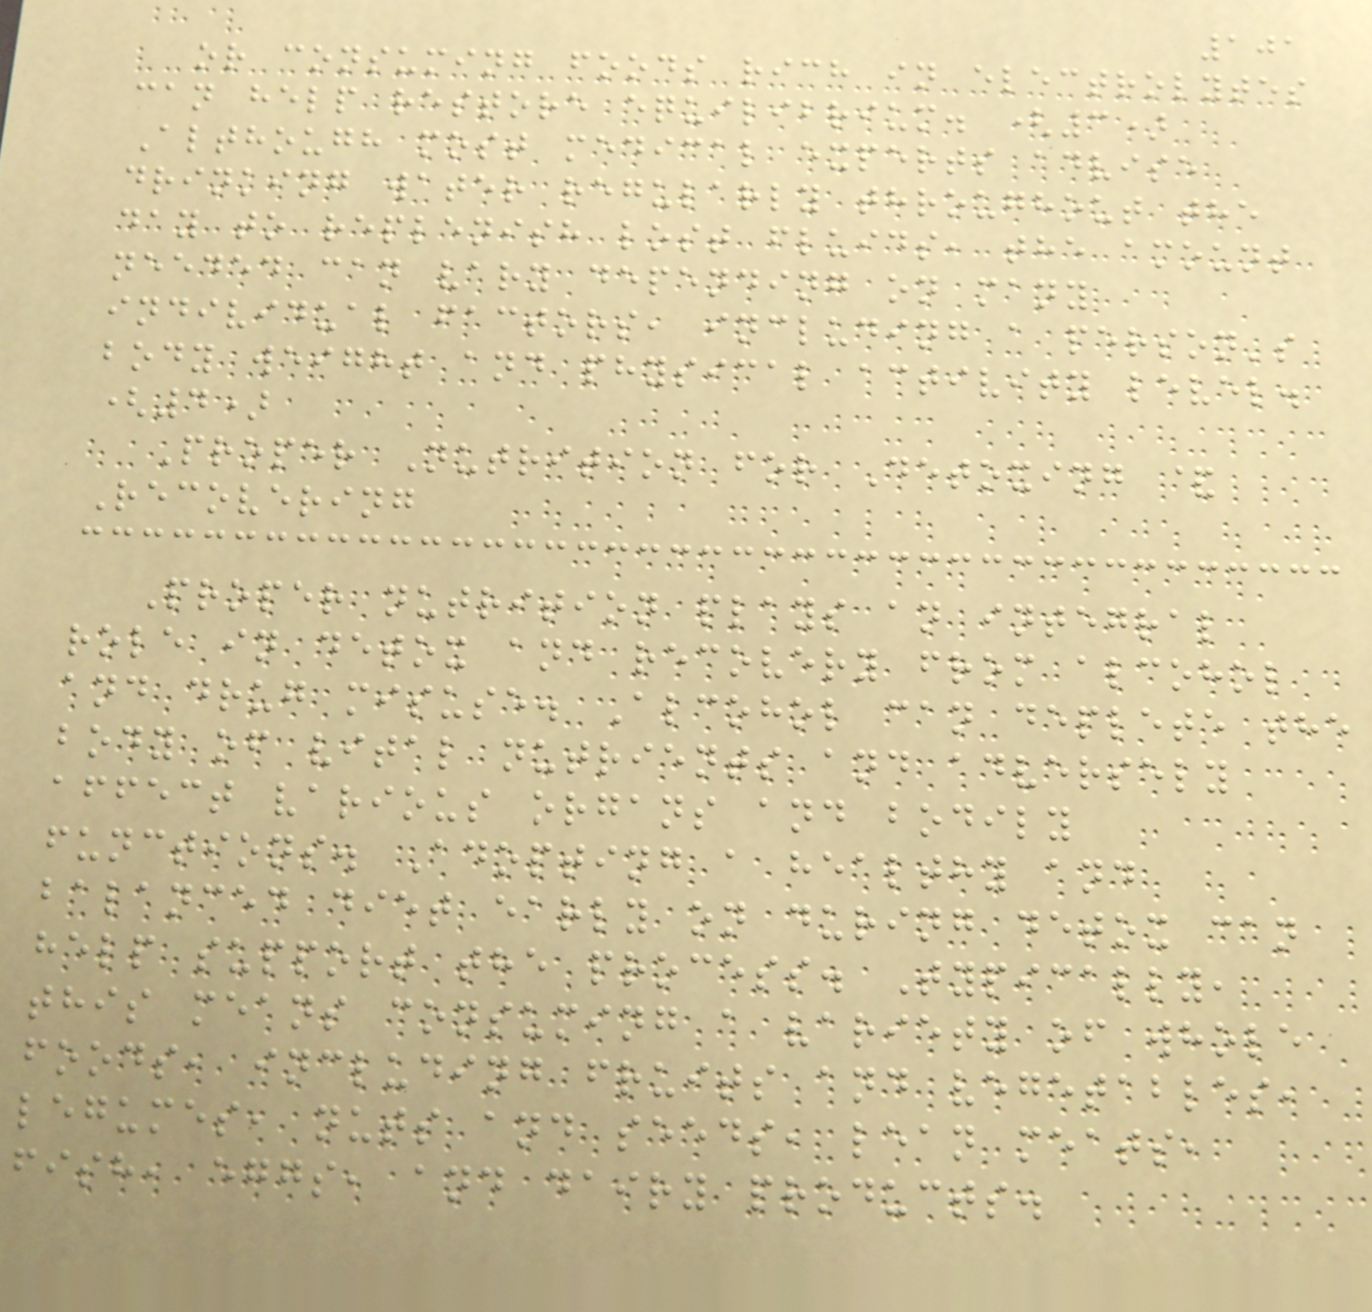101
or consuming foods rich in electrolytes
can help restore equilibrium. (3)
Although most medical experts advise
drinking water regularly throughout the
day to replenish lost fluids, the amount
needed can vary depending on many
individual factors, including a person's
body weight and physical activity level.
(4)
Proper Nutrition for Detoxing &
Recovering
Proper nutrition plays an integral
role in detox and recovery from alcohol
and drug misuse. Alcohol can deplete the
body of vital nutrients and adversely
affect various organs and bodily
functions. Adopting a healthy and
balanced diet early on during detox can
help support the process. Typically,
this means consuming a variety of whole
foods, including fruits and vegetables,
legumes, nuts and seeds, lean meats,
fish, eggs, and dairy products.
